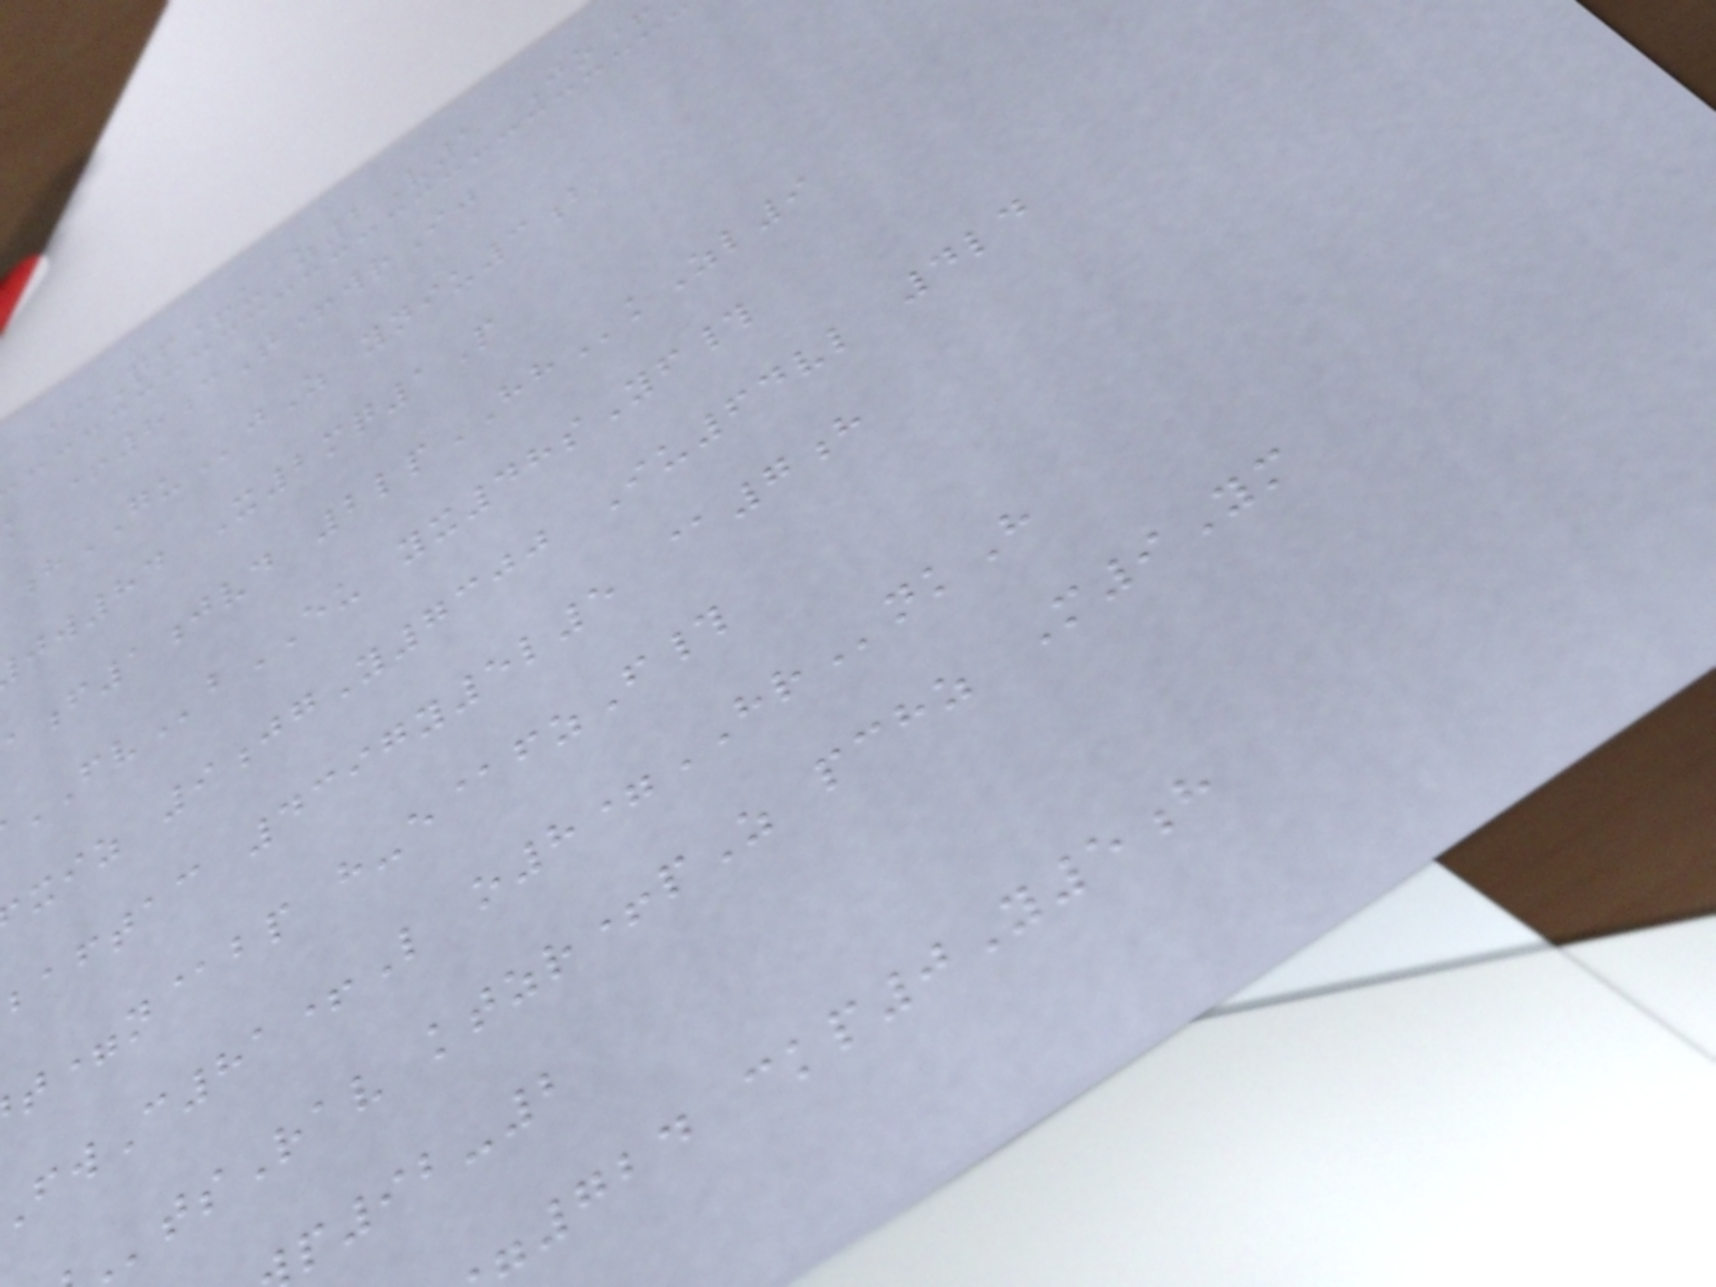@cQf+u z2V1 Jo+
k +8cT+wrIj
hGUjZ yniu3b
w84 X2mq1P
f1jvd 2lpHHkZl9
FVbEU yx48sYf#
xiz 9jgY7300 Iu64vl 4ld
baftac 4397y5l5 @7h
t=n@bp h-e@fzF#
wC81+L o8=HRnkH
tsRav ktzr+pZ pchz M9Ym
p92-2
724 ckp0Y5h
